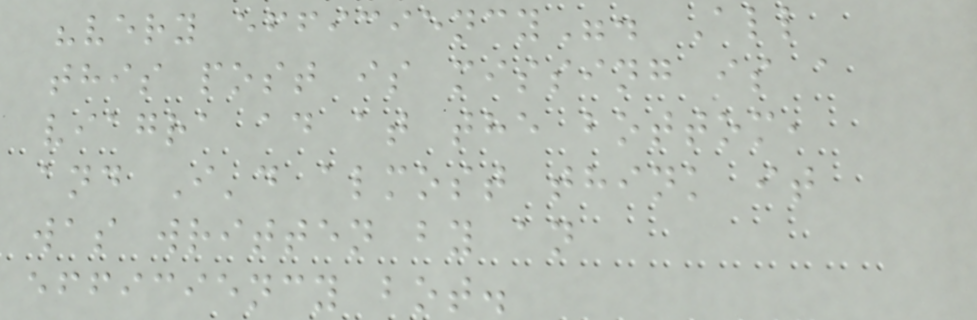"very efficiency". All
this post is missing is a
viagra ad at the bottom,
and I'd almost think it
was written by an
efficiency bot.
